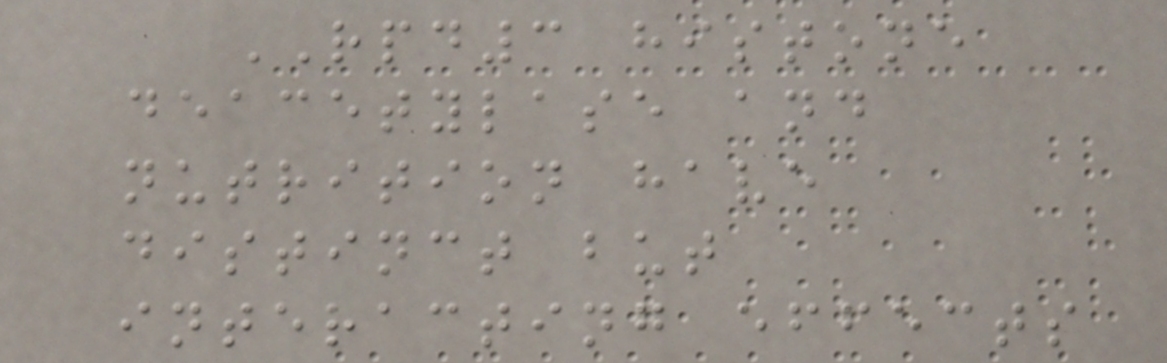RPD3 histone
deacetylase and
nutrition have
distinct but
interacting effects
